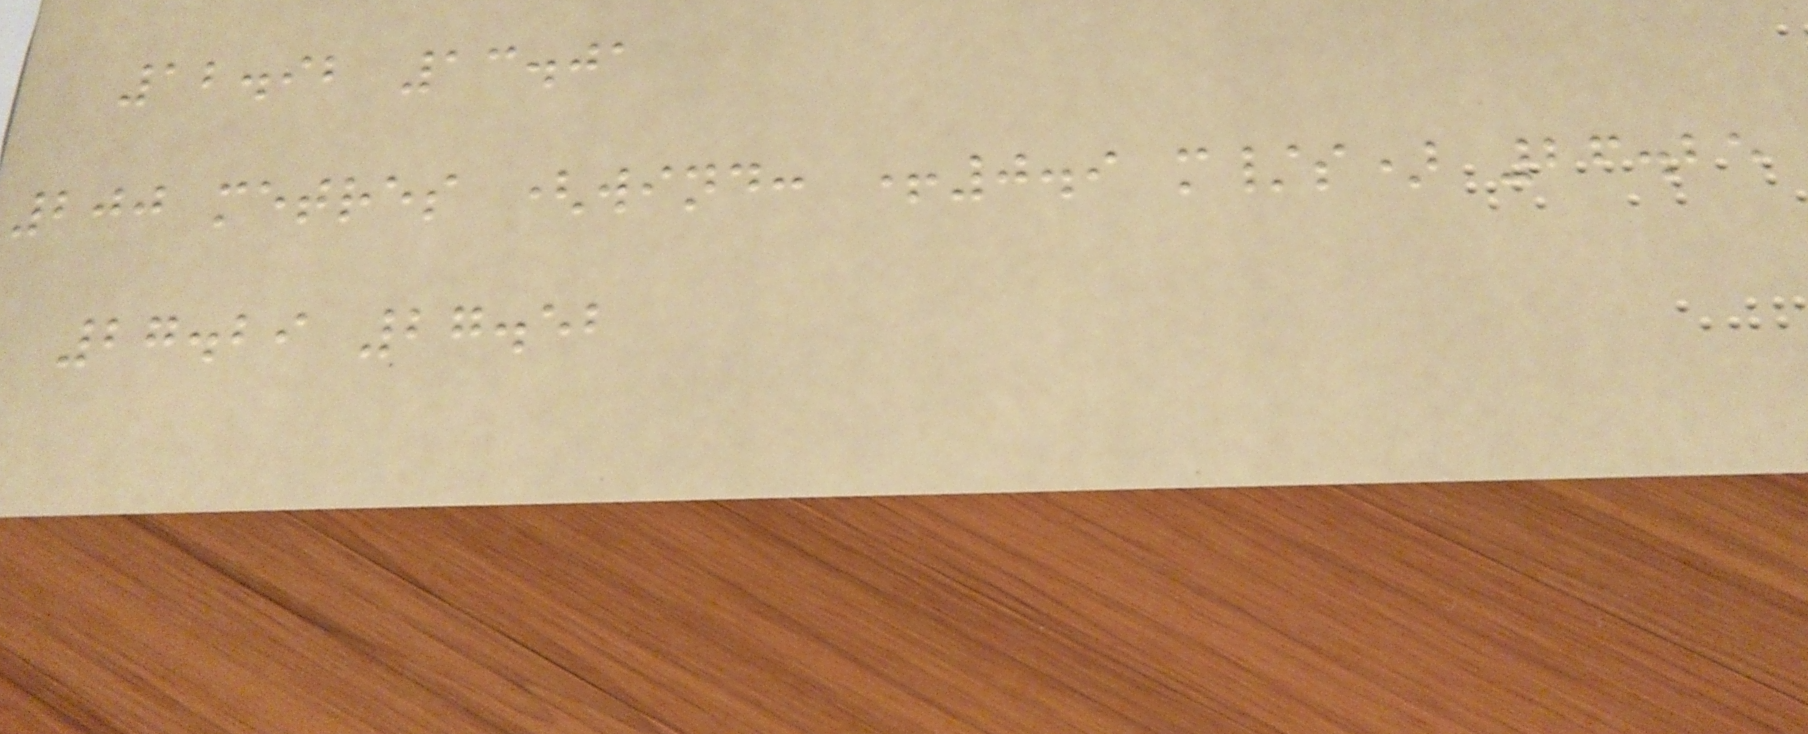12.92 13.01
200 metres (wind: +0.9 m/s) 26.25
27.29 27.52
